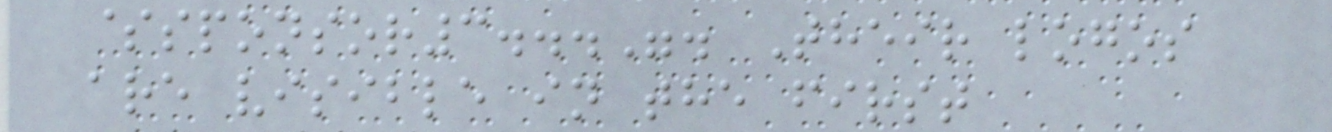$sponsor3...". Their logos
are visible in the first
